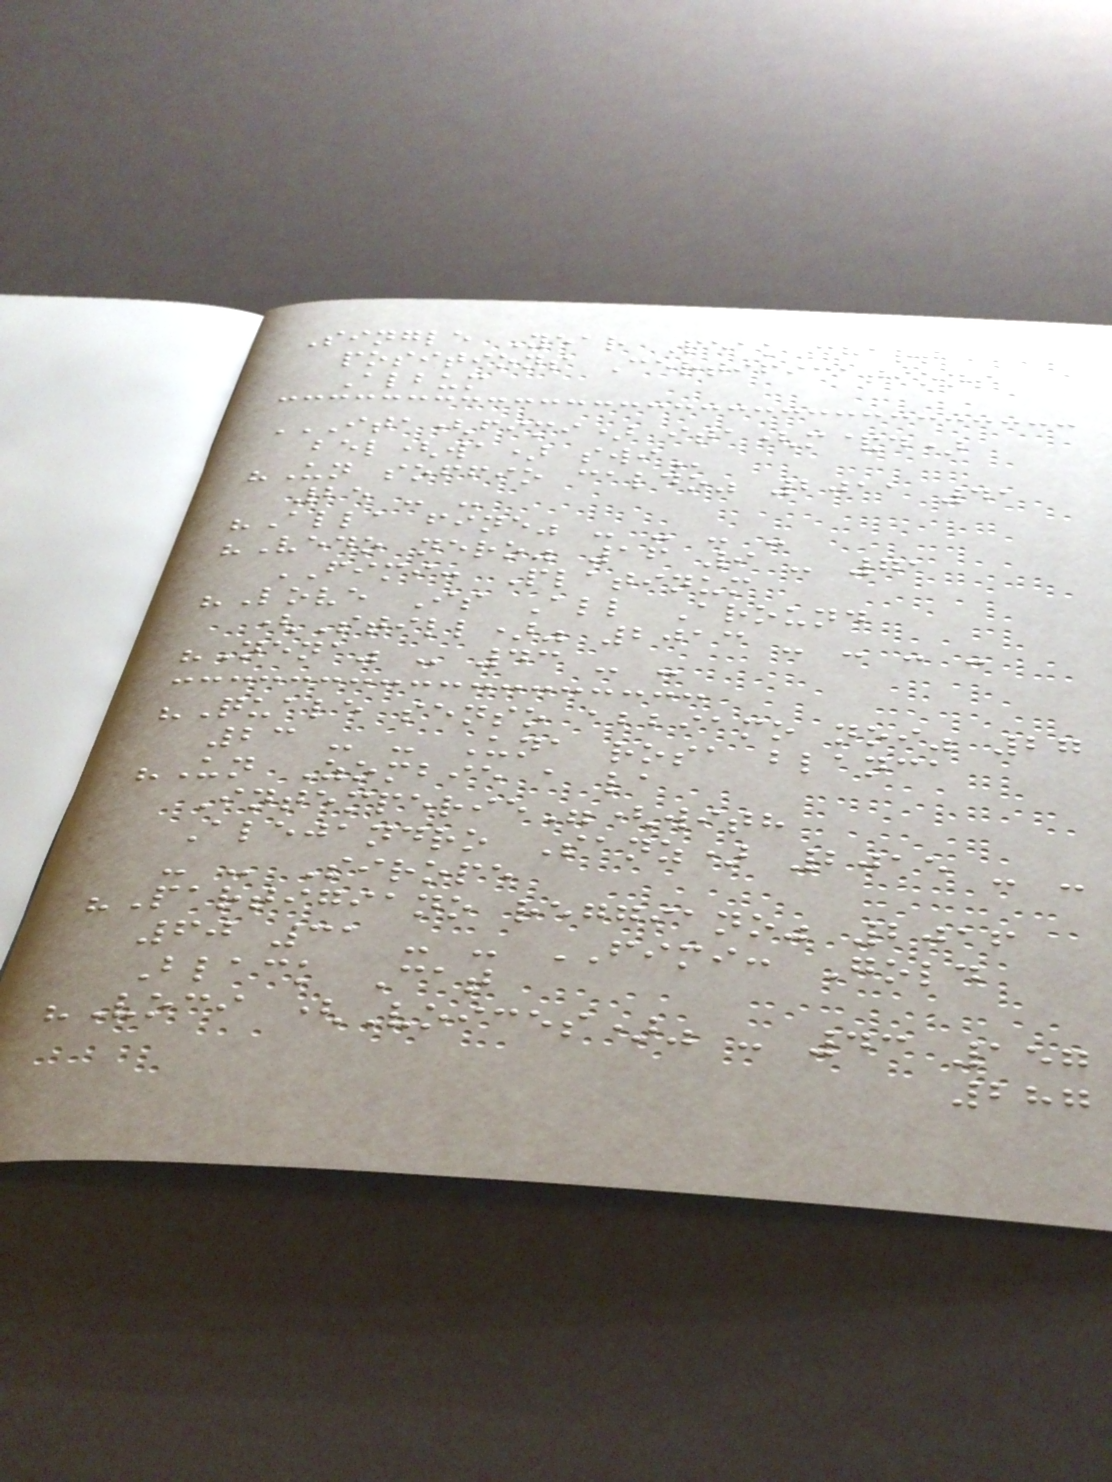Single Year Peak chart
positions Certifications
Album
ITA(FIMI) ITA(M&D)
BEL(WA) SWI
"Un soffio caldo" 2011 41
25 - -
"Alla fine" - - - -
"Vedo nero" 16 9 - 71
FIMI: Platinum
"Love Is All Around
(Still)" 2013 - - - -
"Nena" - 43 - -
"Quale senso abbiamo noi" 27
23 - - Una rosa blanca
"Un Zombie a la
Intemperie"(with
Alejandro Sanz) 2015 - -
- - Sirope
"Partigiano reggiano" 2016
60 31 - - FIMI: Gold
Black Cat
"Voci (Voices)" - 43 157
287
